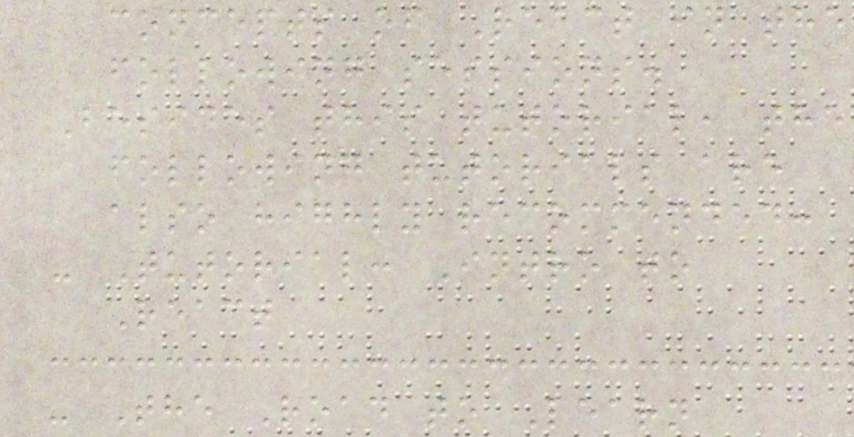concepts of React in the
following sessions.
Besides this tutorial, the
following tutorials are
also highly recommended:
- Tutorial: Intro to
React
- The Road to Learn
